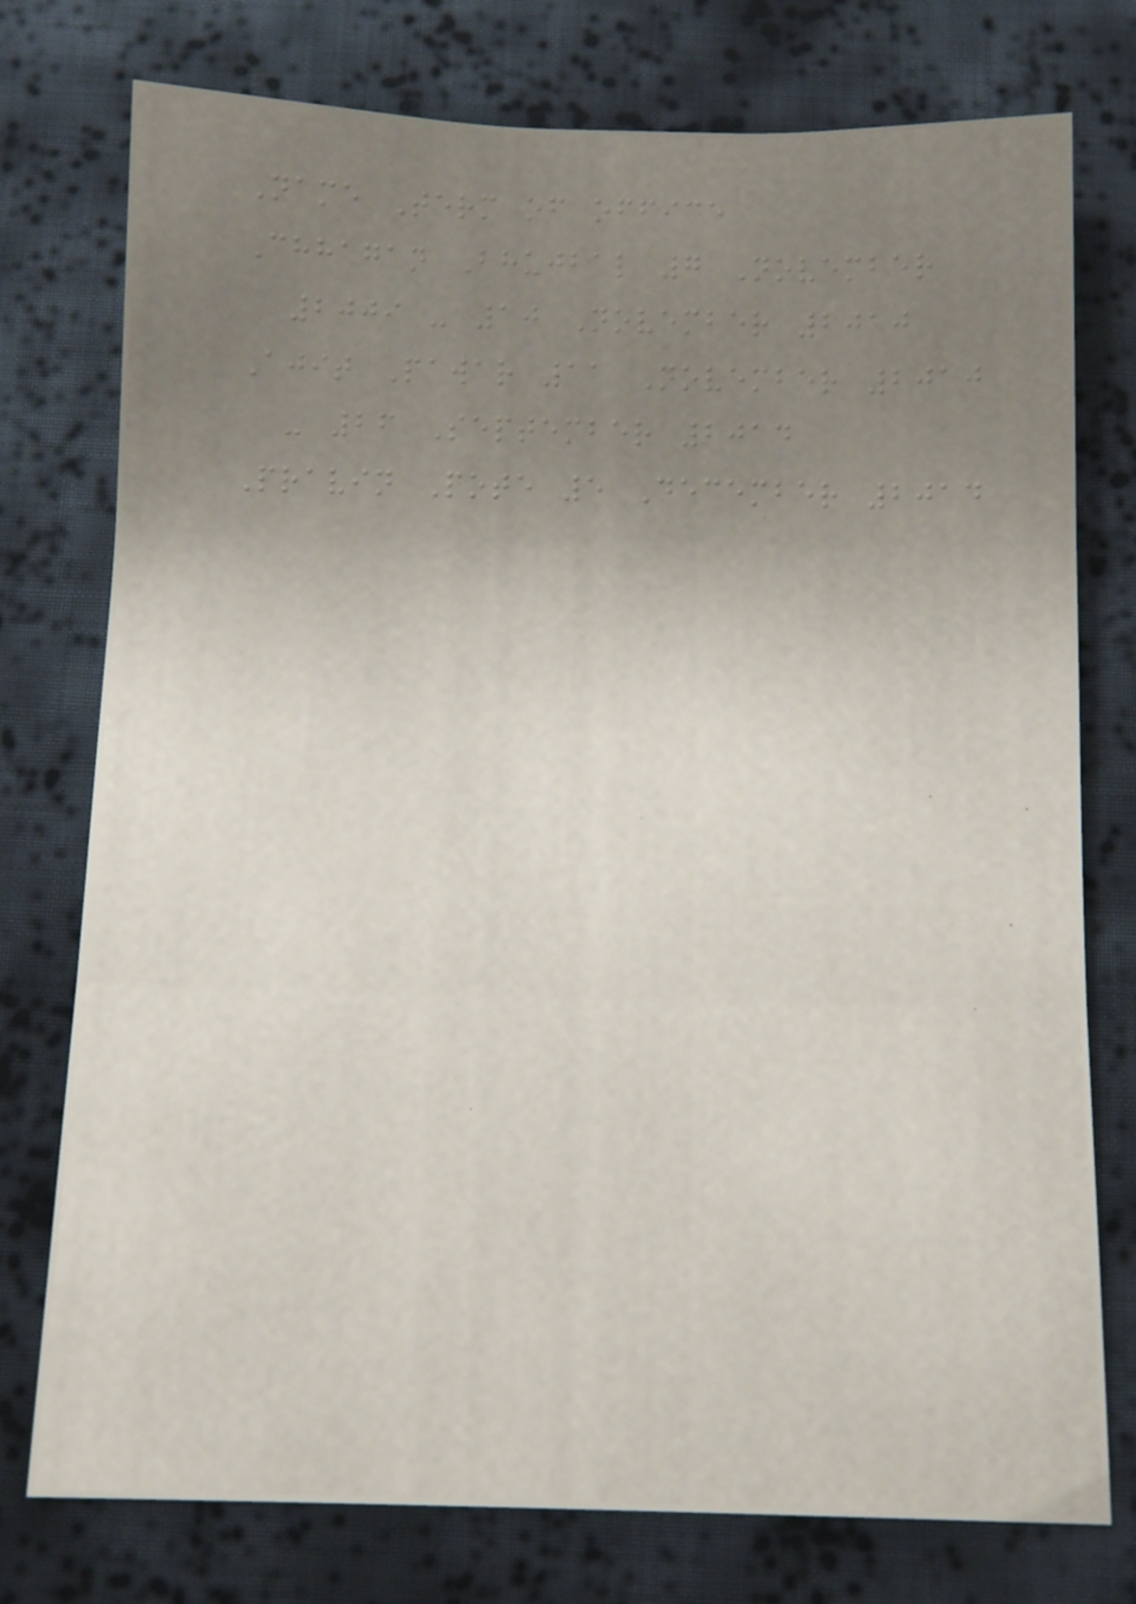Name Term of office
Chhagan Bhujbal 7 November
2009 - 10 November 2010
Ajit Pawar 11 November 2010
- 26 September 2014
Pravin Pote 5 December 2014
